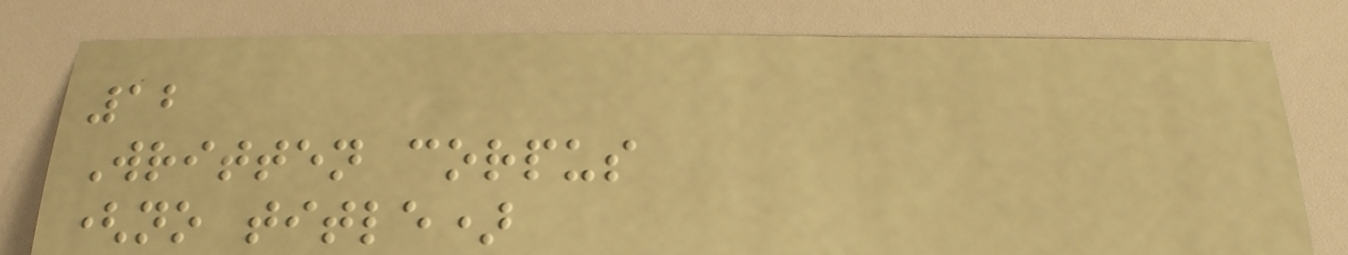12
Written corpus
(no title)
